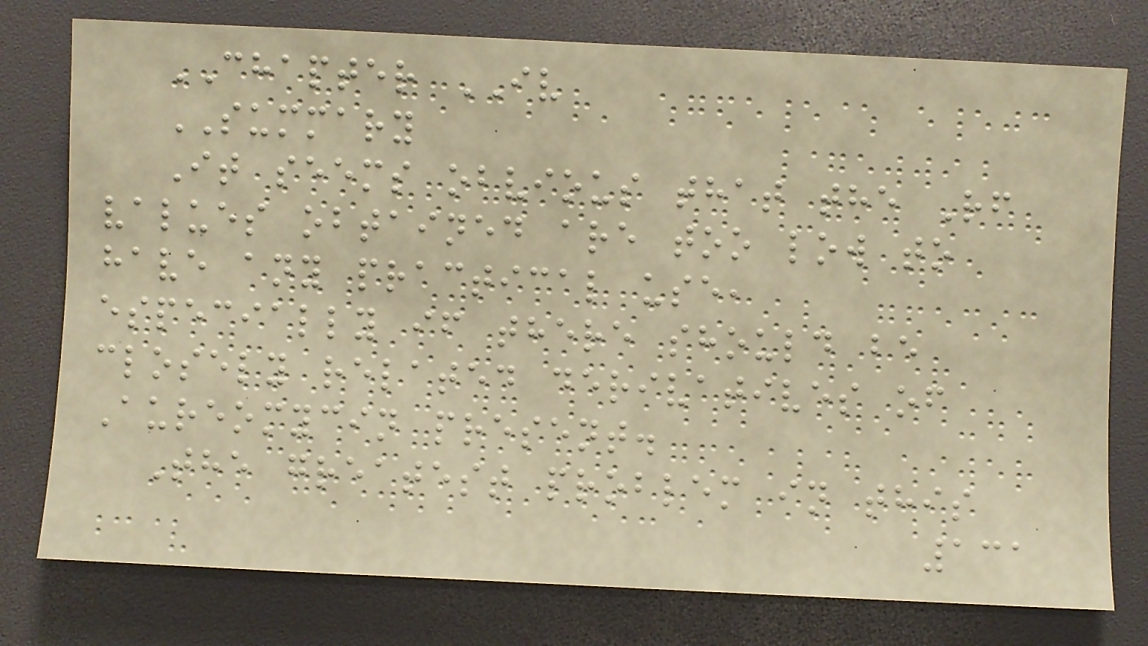CHAPTER IV
SUMMARY
It seems obvious that the Rf
values obtained are too low to
have any practical use,
especially if there should be
closely related derivatives of
Aureomycin present.
The greatest problem in this
131
